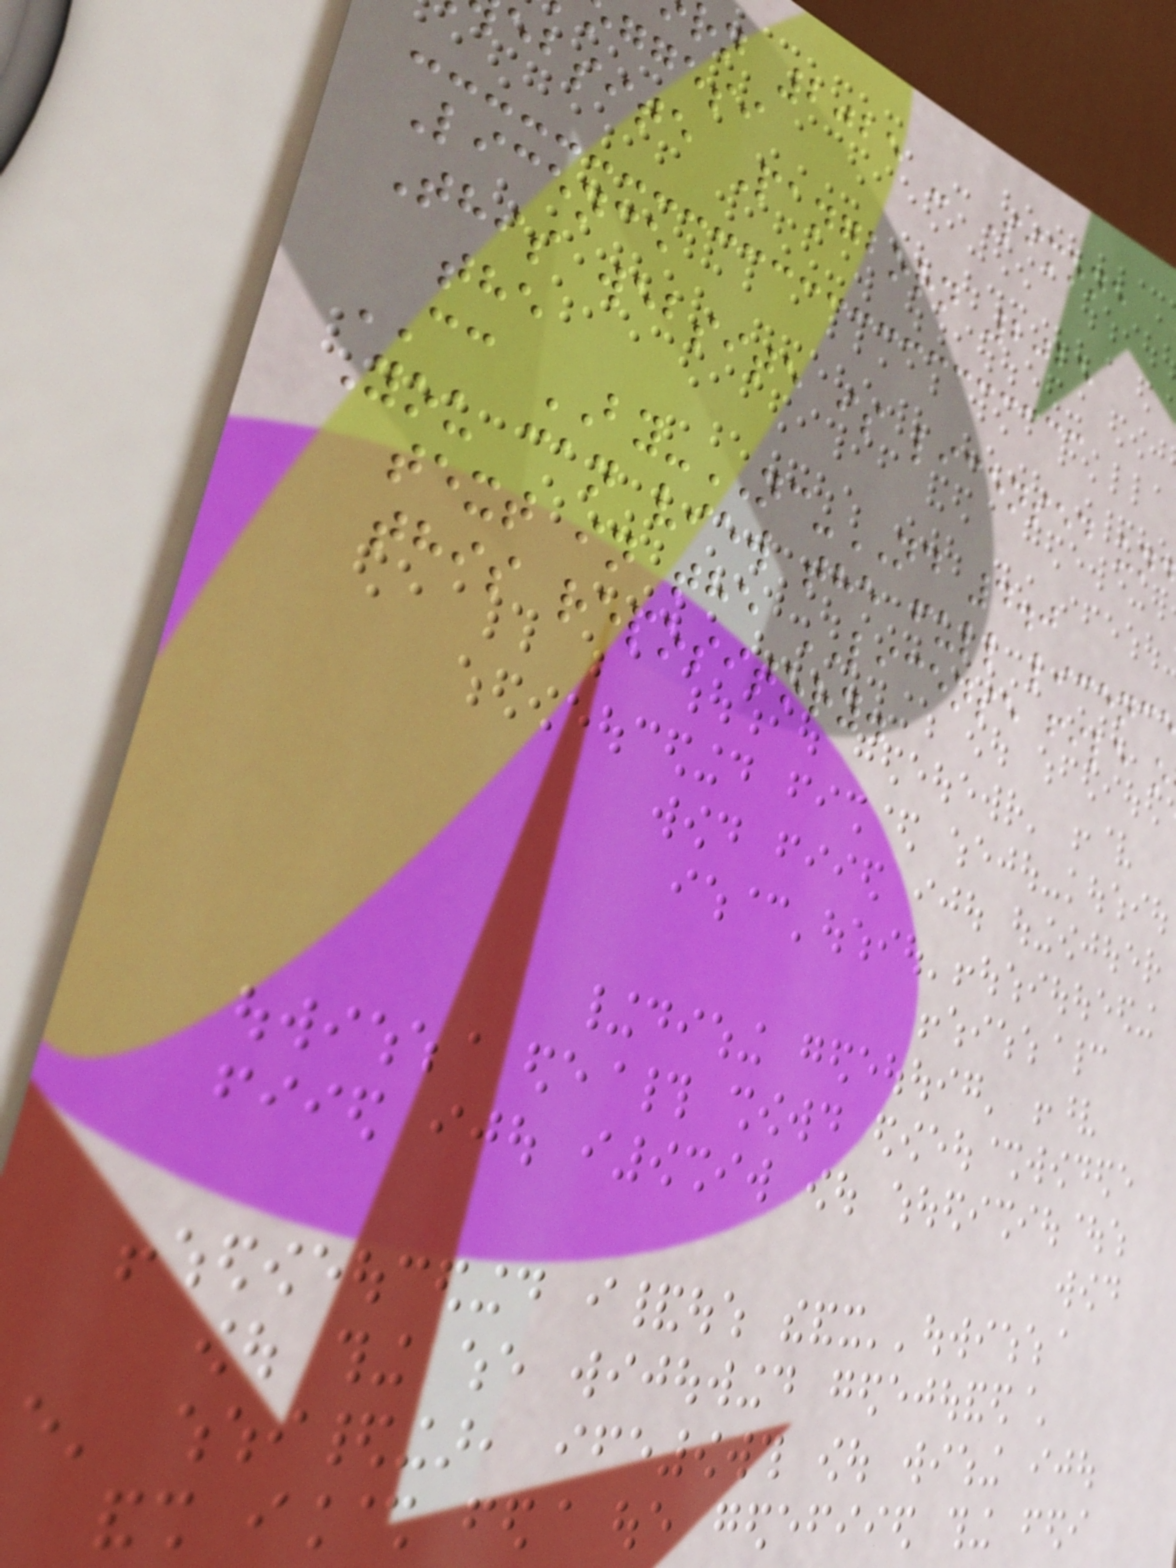rn 2025 - Simone
ggesi
ebsite Pangborn 2025
Licence
This website is licensed un
the
CC BY-NC-ND 4.0
You can view the full licenc
text in the LICENSE file o
this repository.
